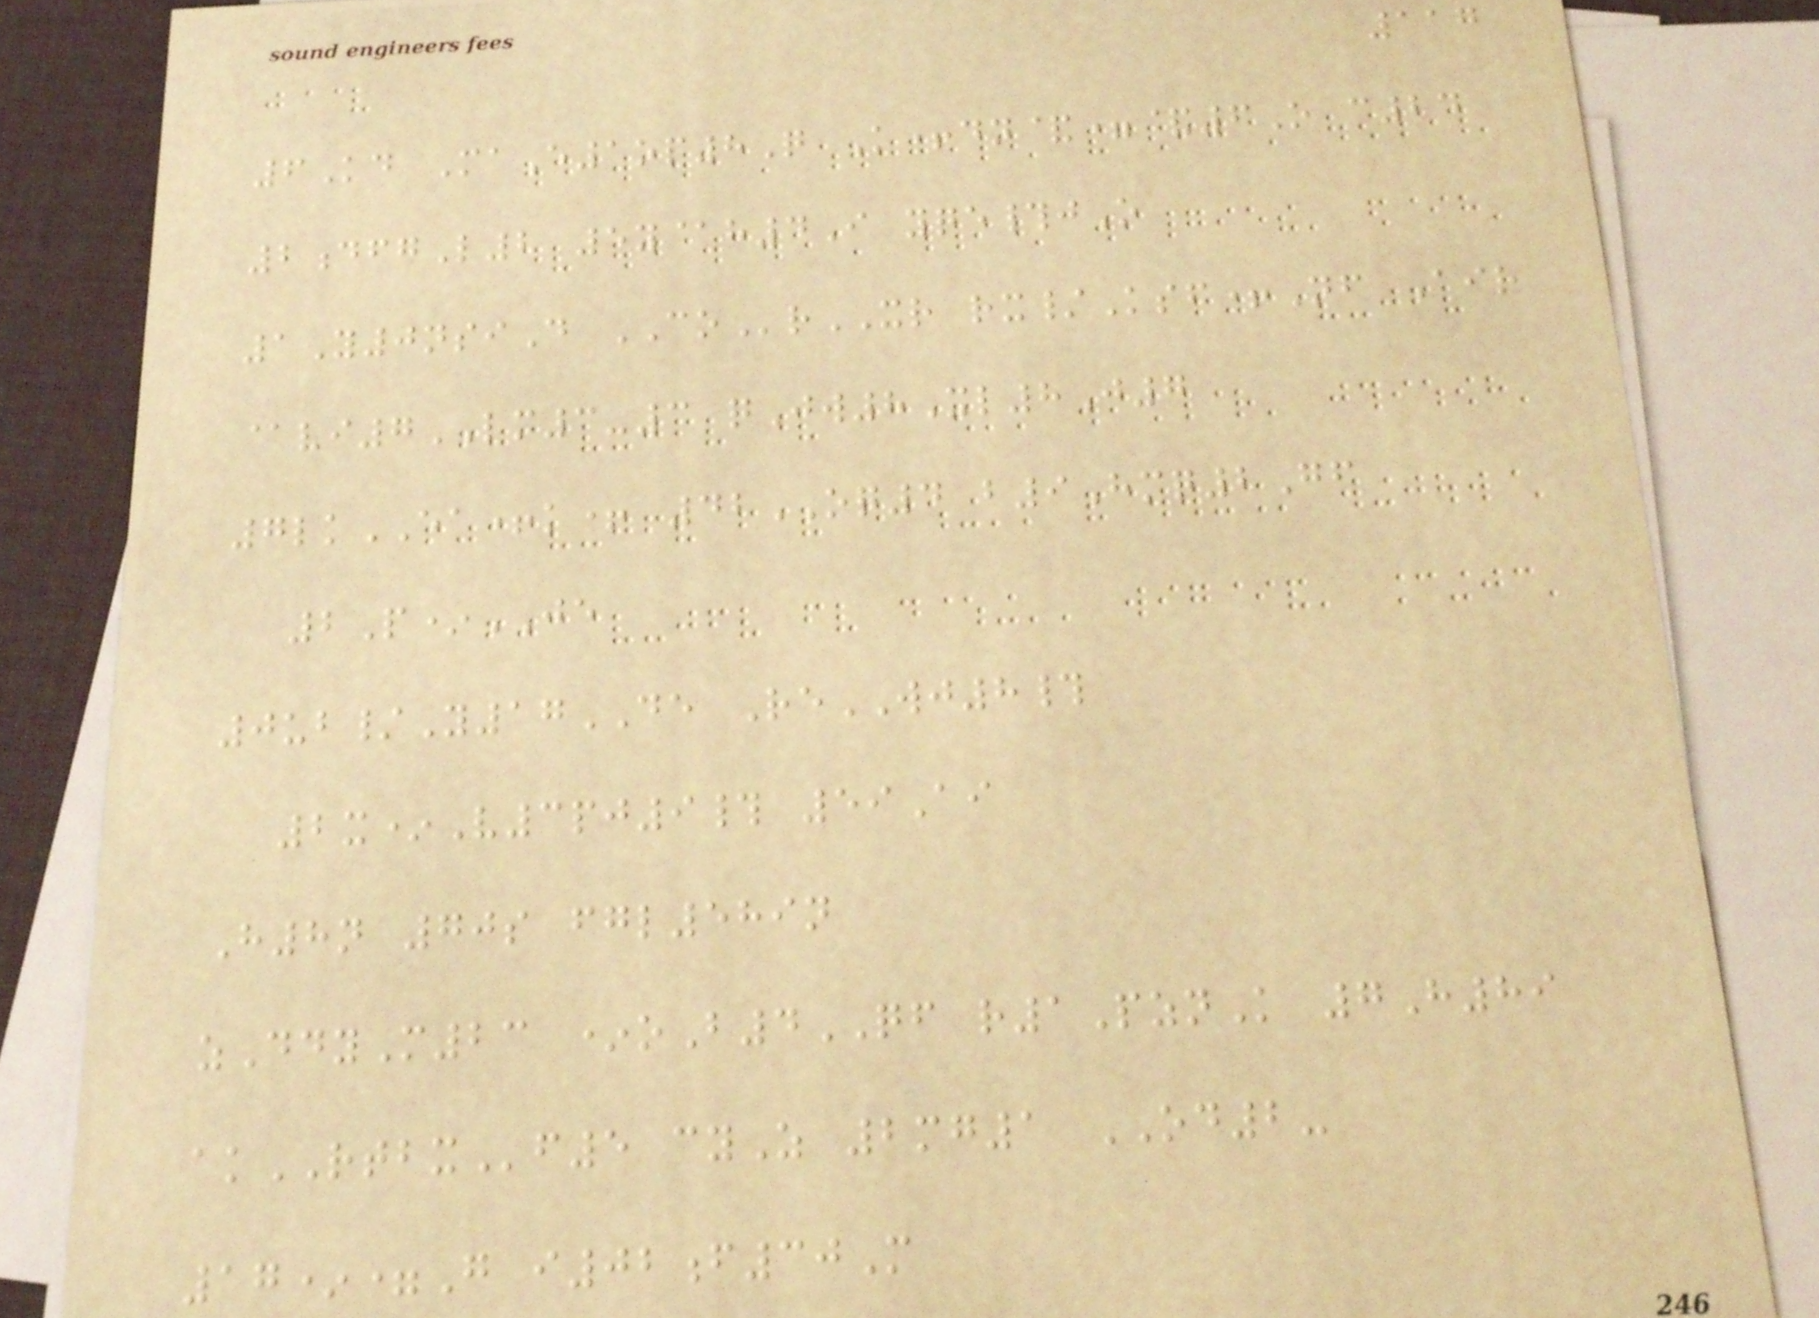117
6Kd MaE1op8Q K+dn&=&6O c24
2dfgL2 5y@h4I yqe#jO
1Y0nsiD COrXR rx/Ksf+Nf Air
@vi7LM3-3 qJw8Xl8J7
7lkEA+k+ 42OQ4 b9Hmq2Gf
2P*JE
0ub/Y17DE ReWJ8#
2x*V3pj9# 59Ai
H8n 70s fgl589n
zDdyM23 *oB4QF r1PznK 7H89
akRTBXf5 cyZ 2mg1 OD2-
17*=G i02f30M
